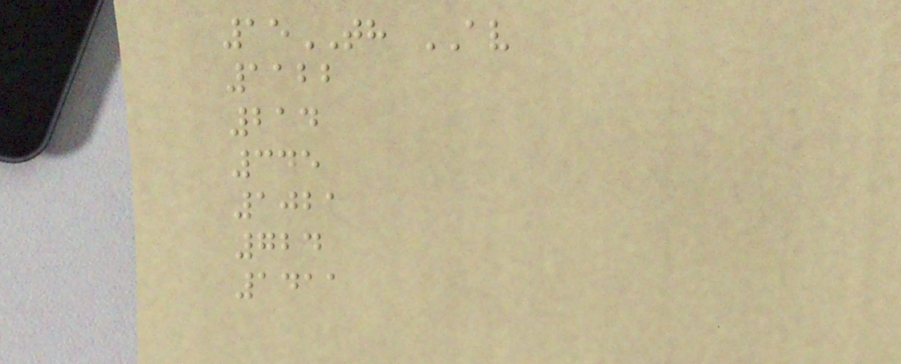15TH AV
1122
214
345
1021
724
1411
